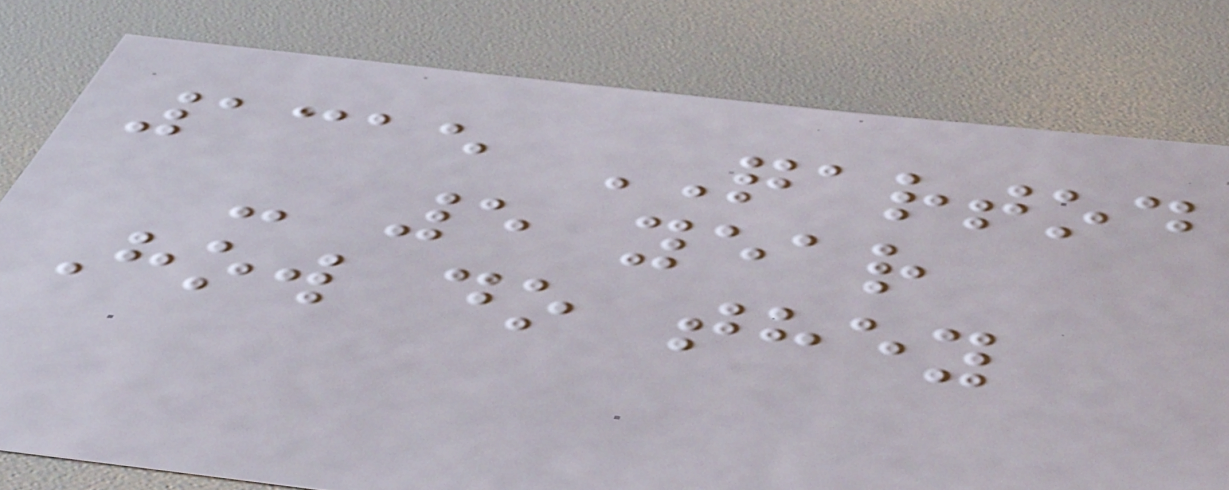1315 QARTOD
- 5 year
How do they
